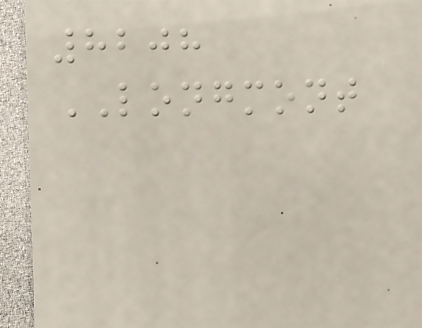8208
LONGMONT
